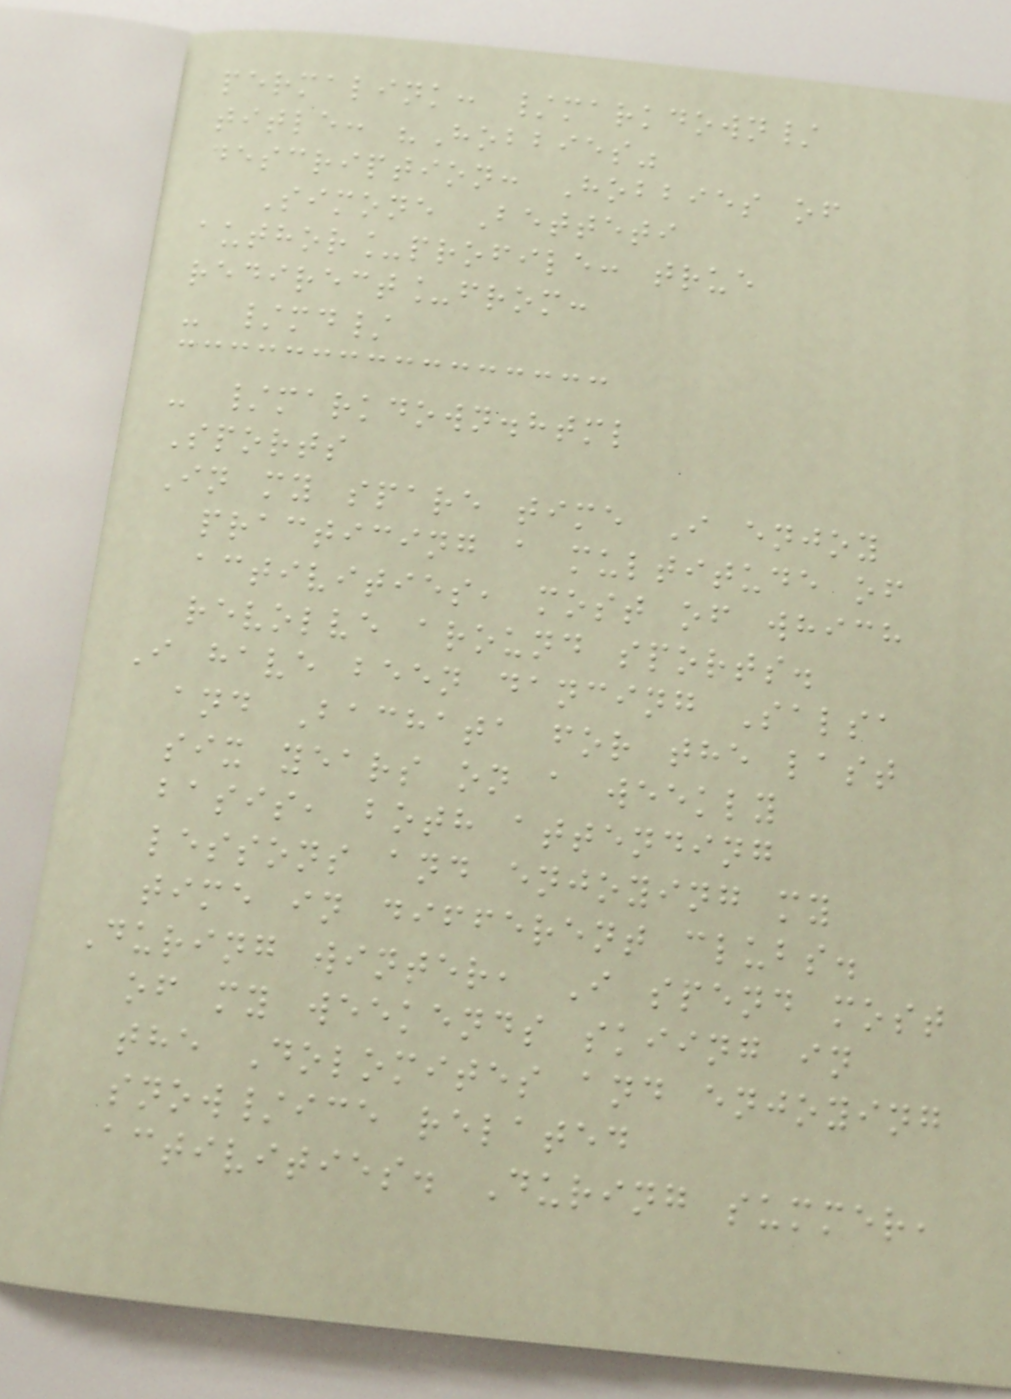permalink: /markdown/
title: "Hobbies"
description: Hobbies of
Simone Betteti
author_profile: true
redirect_from:
- /md/
- /markdown.html
Sports
In my spare time I enjoy
practicing a multitude of
activities, most of which
revolve around sports.
I have been dancing Salsa
and Bachata for the last
six years on a weekly
basis, both attending
lessons and enjoying my
time in different clubs.
During winter, I spend most
of my weekends skiing in
the Dolomites and enjoying
snow/ice related
activities. During summer,
